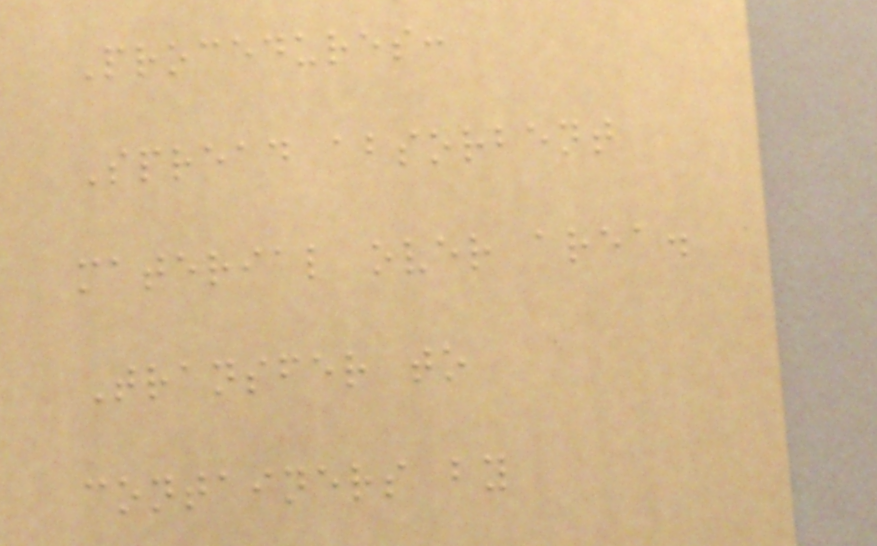Procedures:
Spread absorbent
material over area.
Transfer to
containers by
